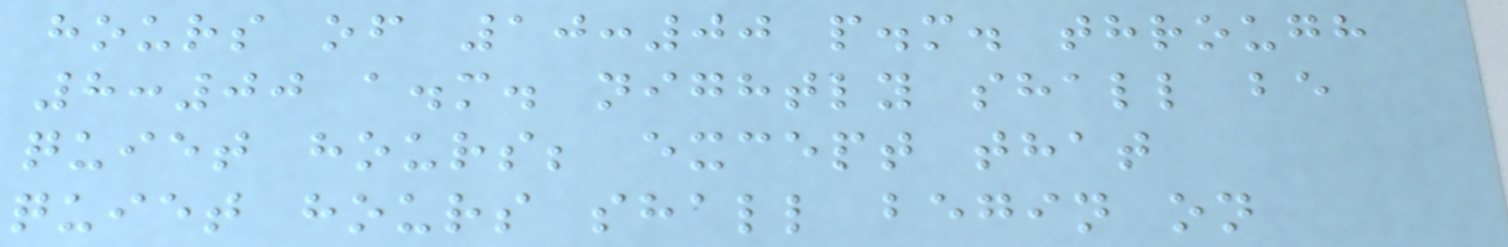hours of 10:00 p.m. through
8:00 a.m. nightly shall be
quiet hours; except that
quiet hours shall begin on
